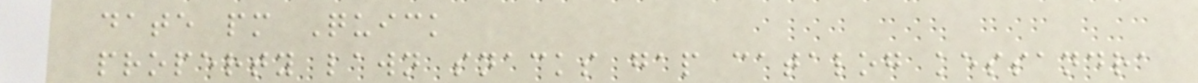date pm Quick
property lawn snacks gap catalog kessandra
